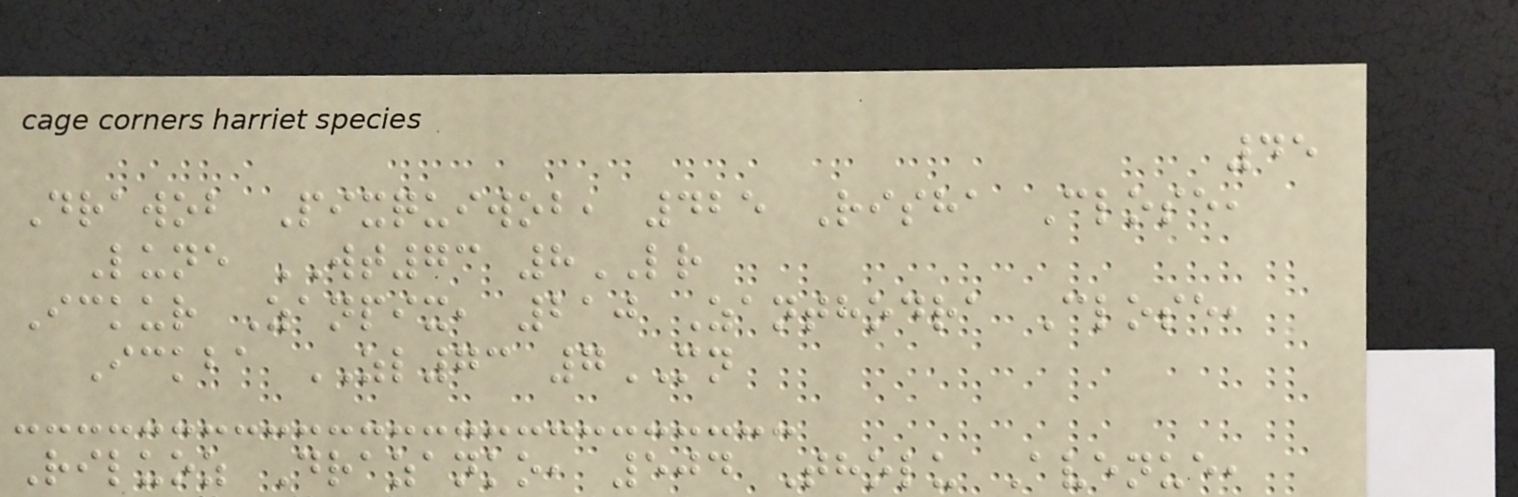45
Drawob Pixquiwob, 425 Risha Close,
Lune WT73 8LR
Ickur Zanpix, 210 Zanthodra Close,
Ickba ZL73 7MN
Riluoz Drazanko, 504 Tholu Avenue,
